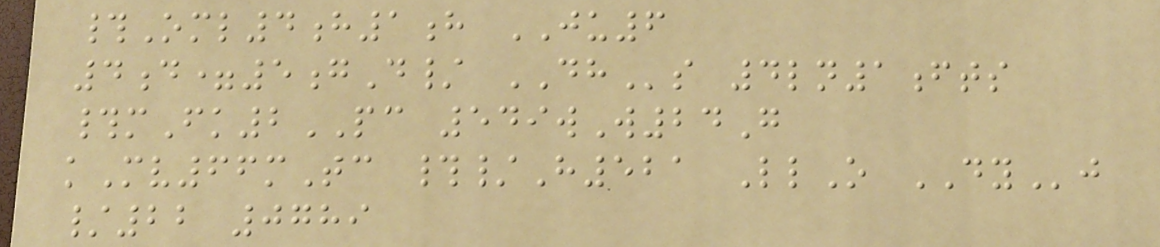#Oml4h1h JU6
4d=5gD/ DHs 4ln1fts
#mFk2PC 549wW24G
kMv66mTc #/H521 LlO DYj
/22 0789
